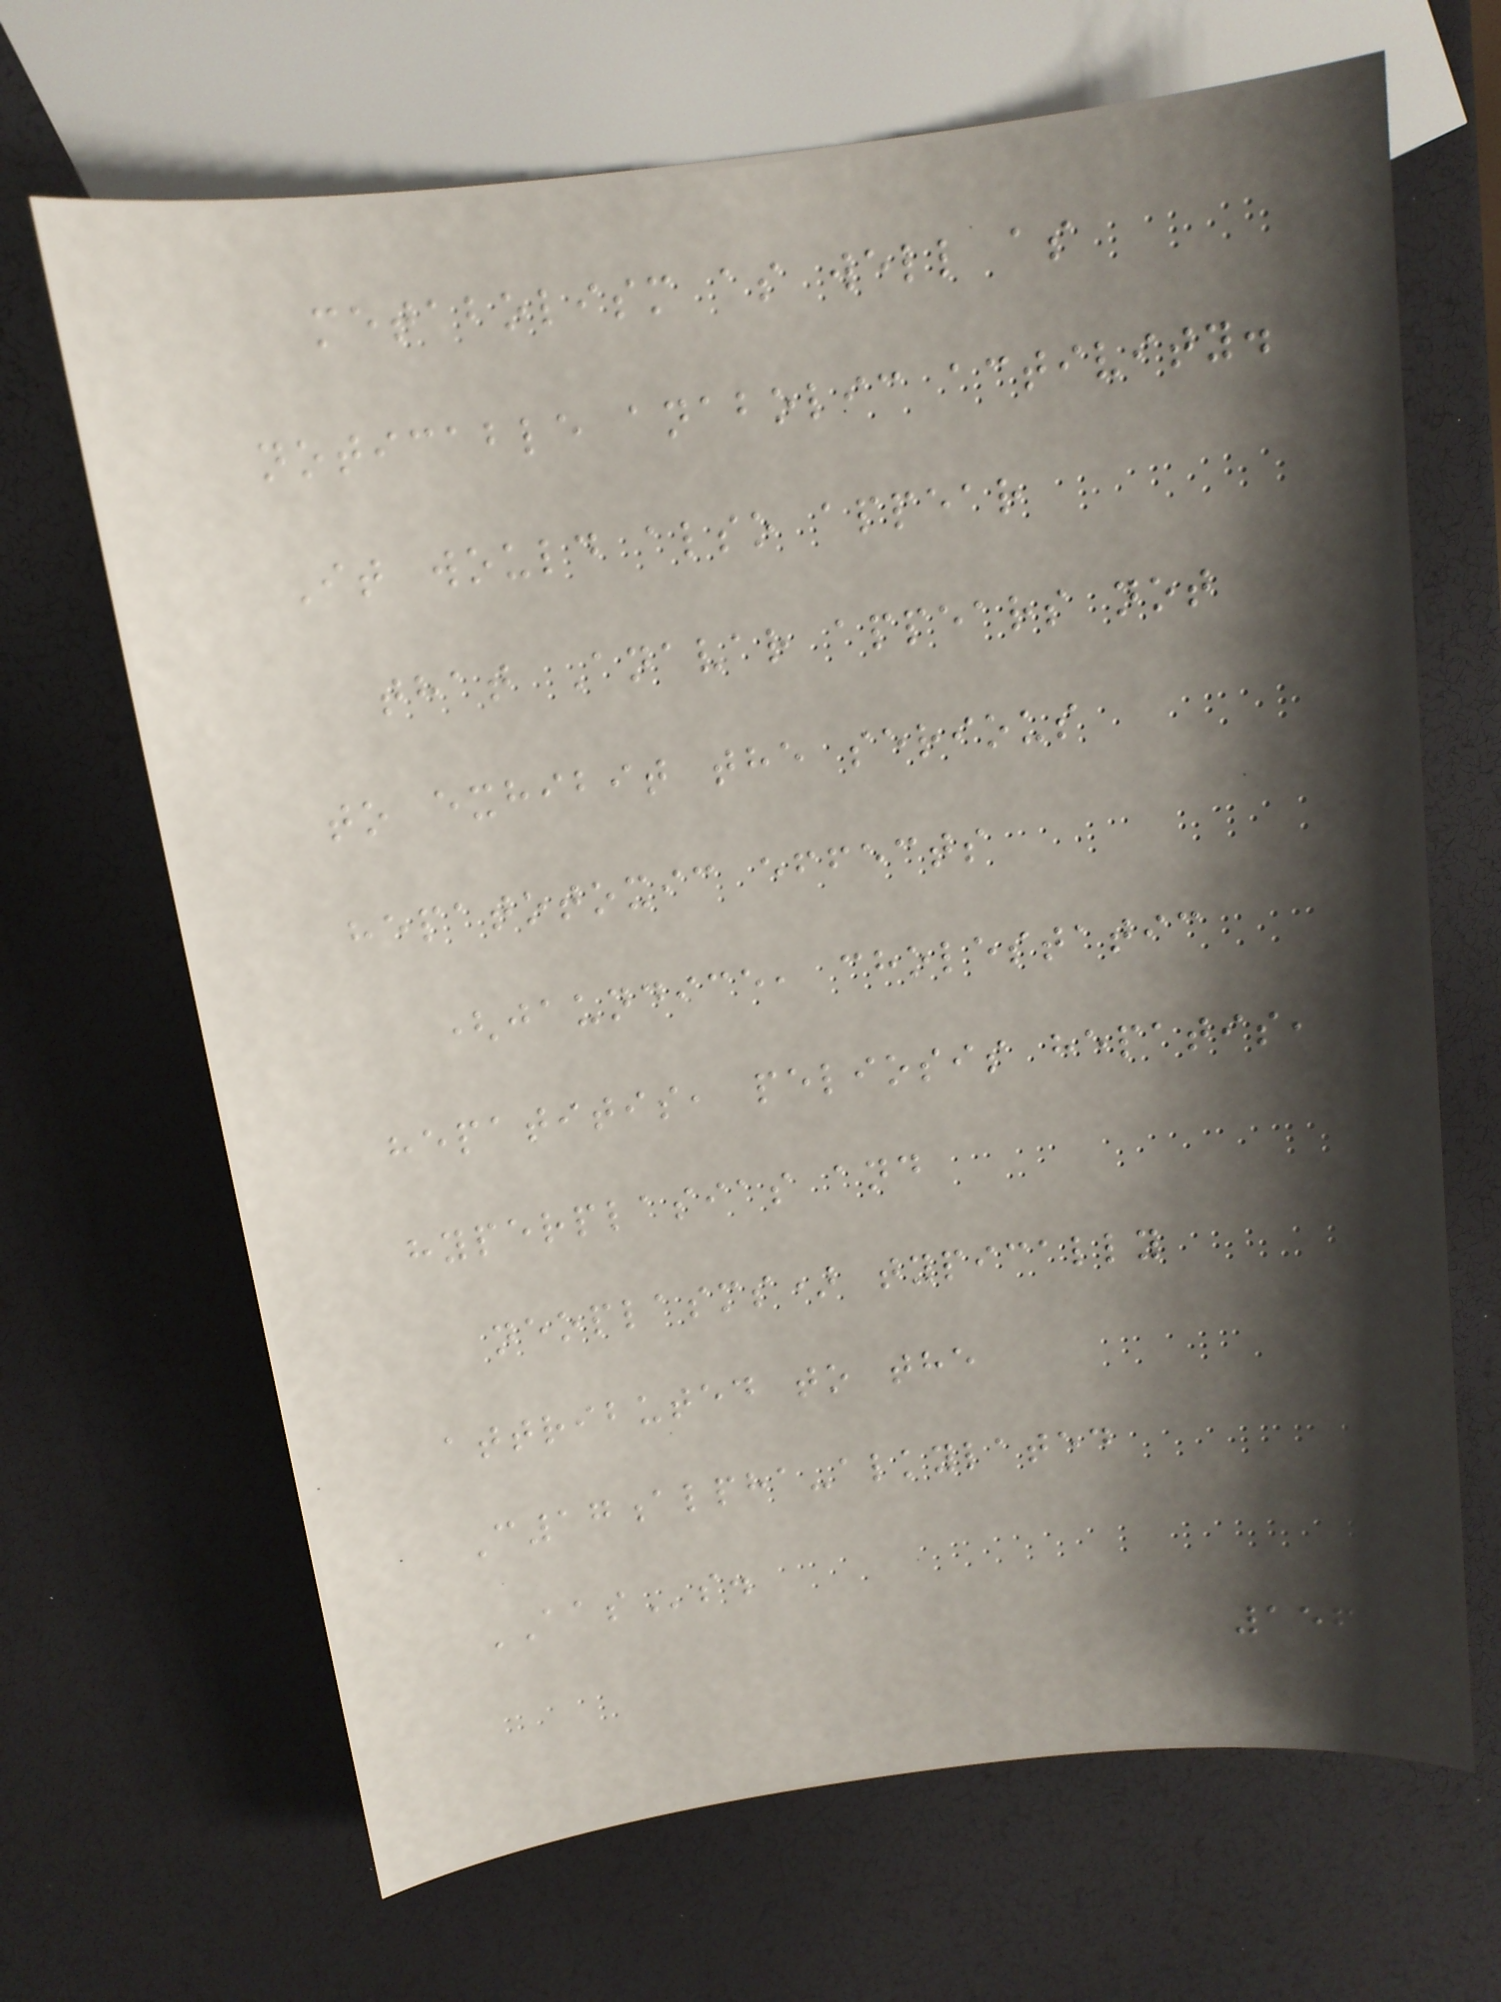metabolism as well as
noticable anabolic activity.
It would also appear
that Anavar appears not
to exhibit the serious
hepatotoxic effects
(jaundice, cholestatic
hepatitis, peliosis hepatis,
hyperplasias and
neoplasms) typically
attributed to the
C17alpha-alkylated
AASs.
156
